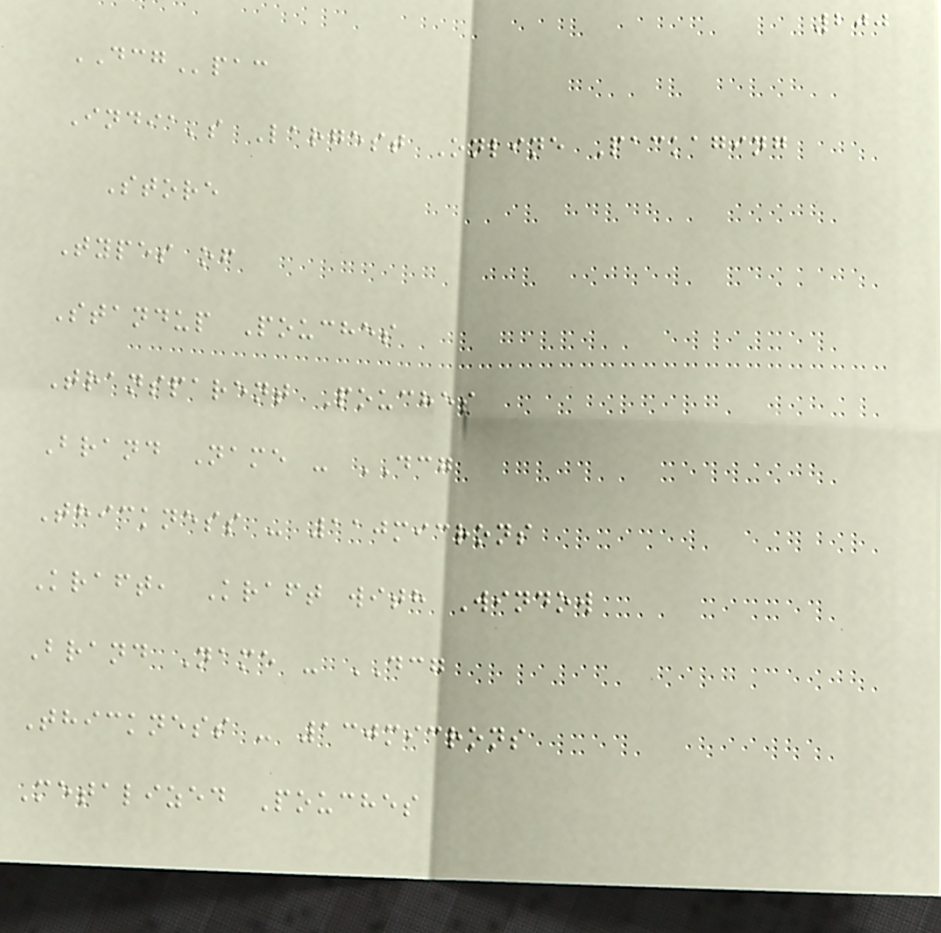200
DCGpac
India's Largest Online Packaging
Store
Types of
Standup Pouches
Transparent Pouches
Brand Name - DCG
Thickness - 110microns
Kraft, Kraft with Window
Brand Name - DCG
Thickness - 130microns
Metalized Pouches
